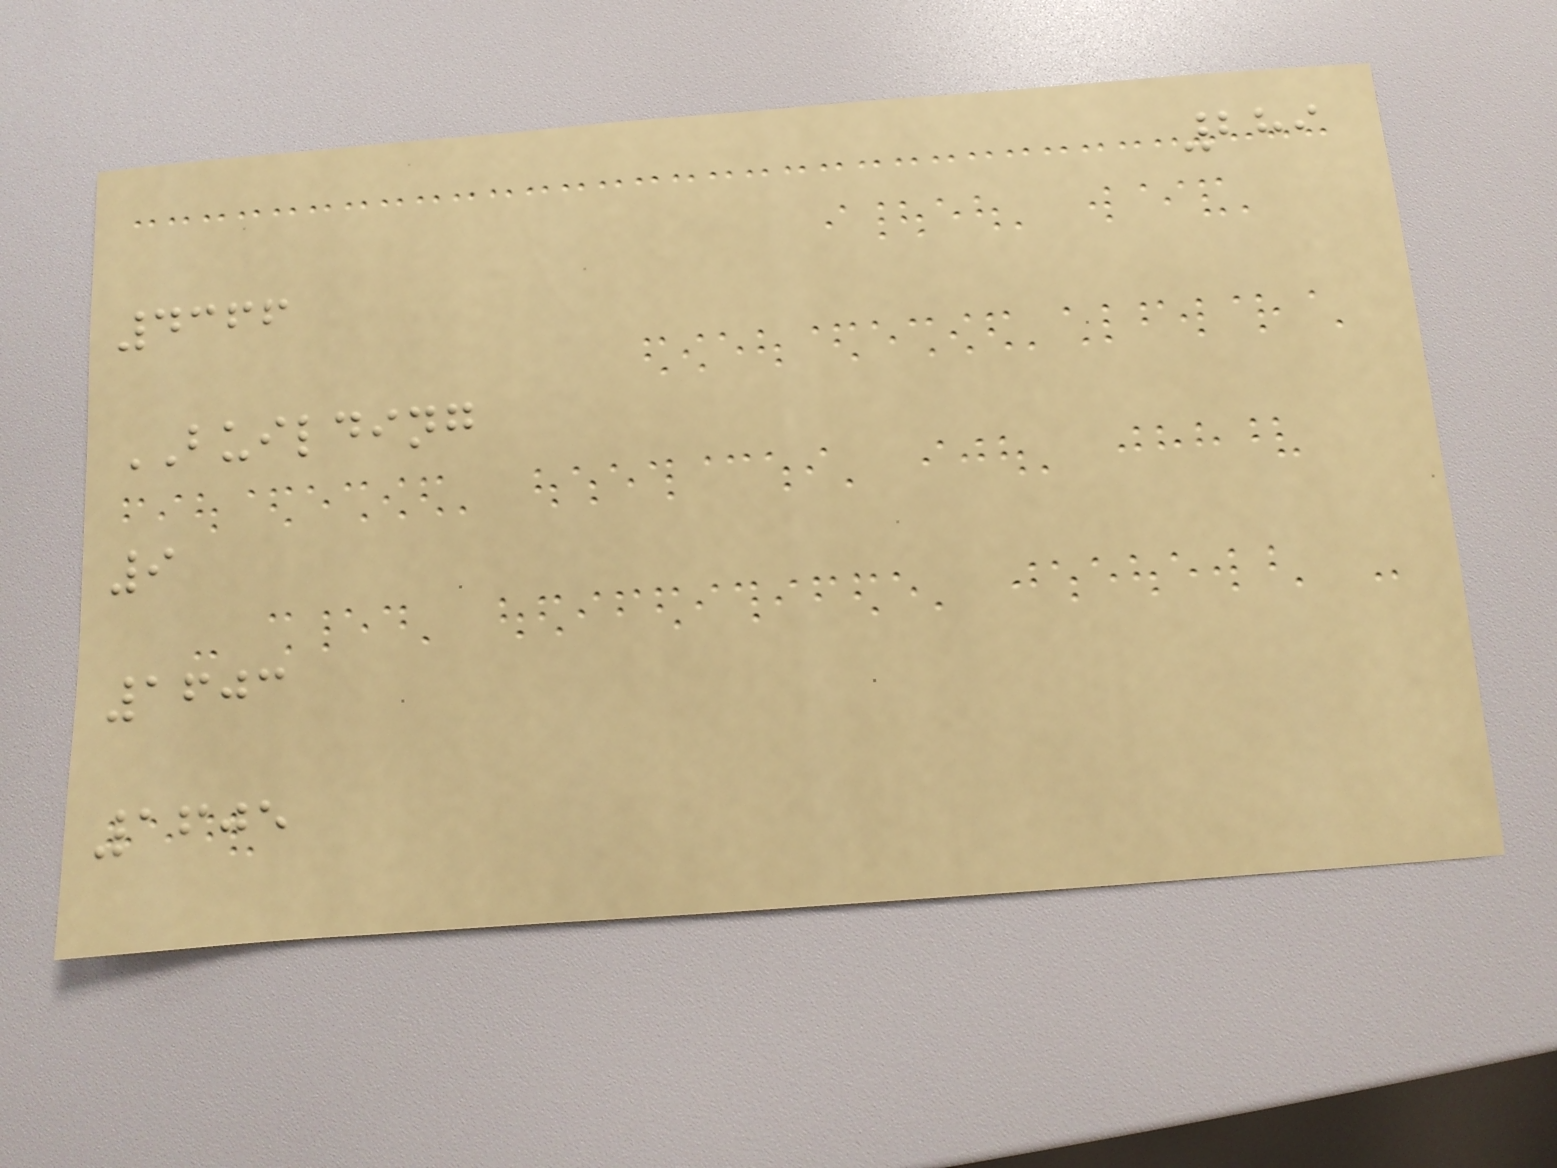289
4366
BUILDING
9
1603
1605
